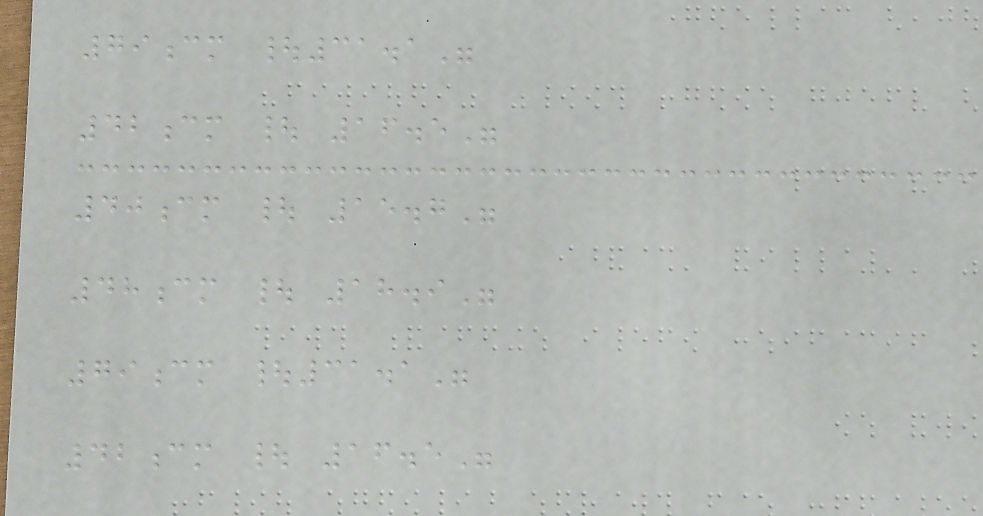79cm |31.1"
42cm | 16.5"
40cm | 15.7"
48cm | 18.9"
79cm |31.1"
42cm | 16.5"
